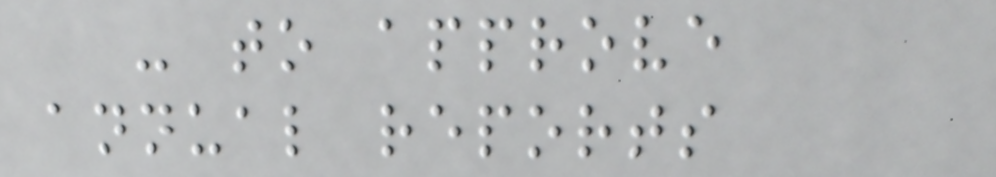- to approve
annual reports
